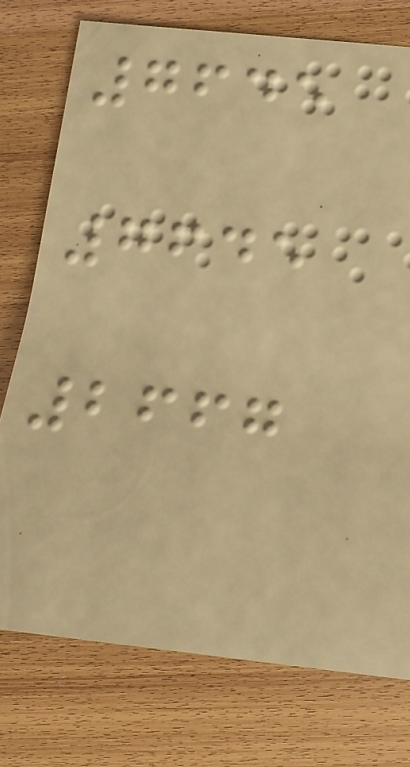7645
7645
2667
